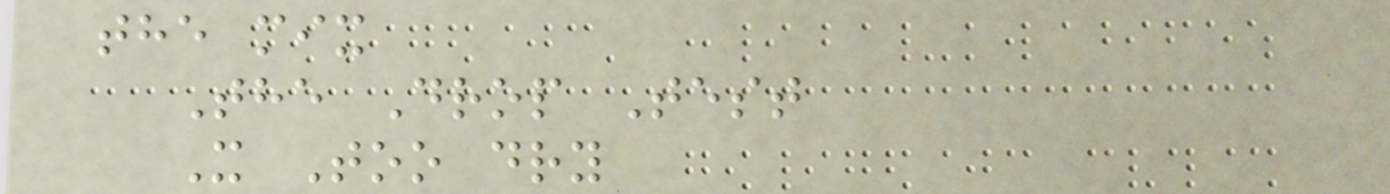the mix
The Drop Test
X Too dry
